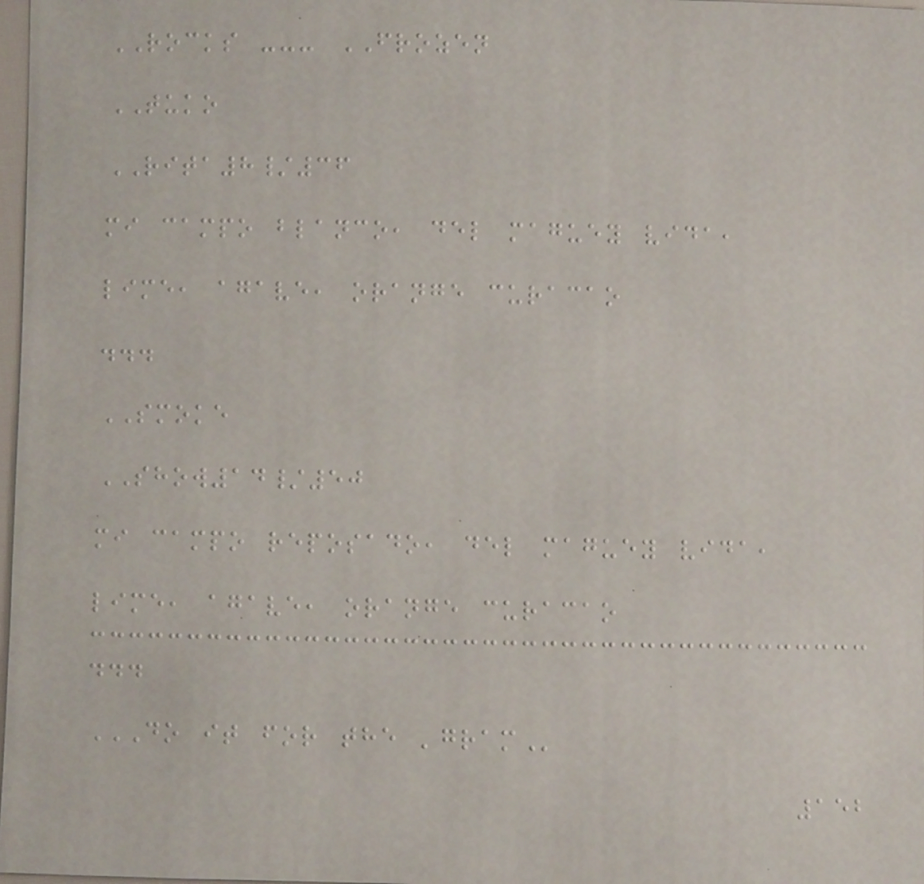ROCKS --- FROZEN
TUKO
RITA8/36
mi campo blanco, del maguey vida,
lime, agave, orange curacao
...
SMOKE
SHOW14/50
mi campo reposado, del maguey vida,
lime, agave, orange curacao
...
DO IT FOR THE 'GRAM
152
